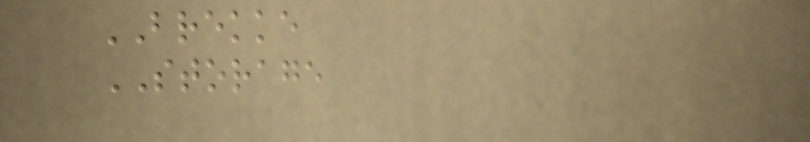BREKKE
STORAGE
